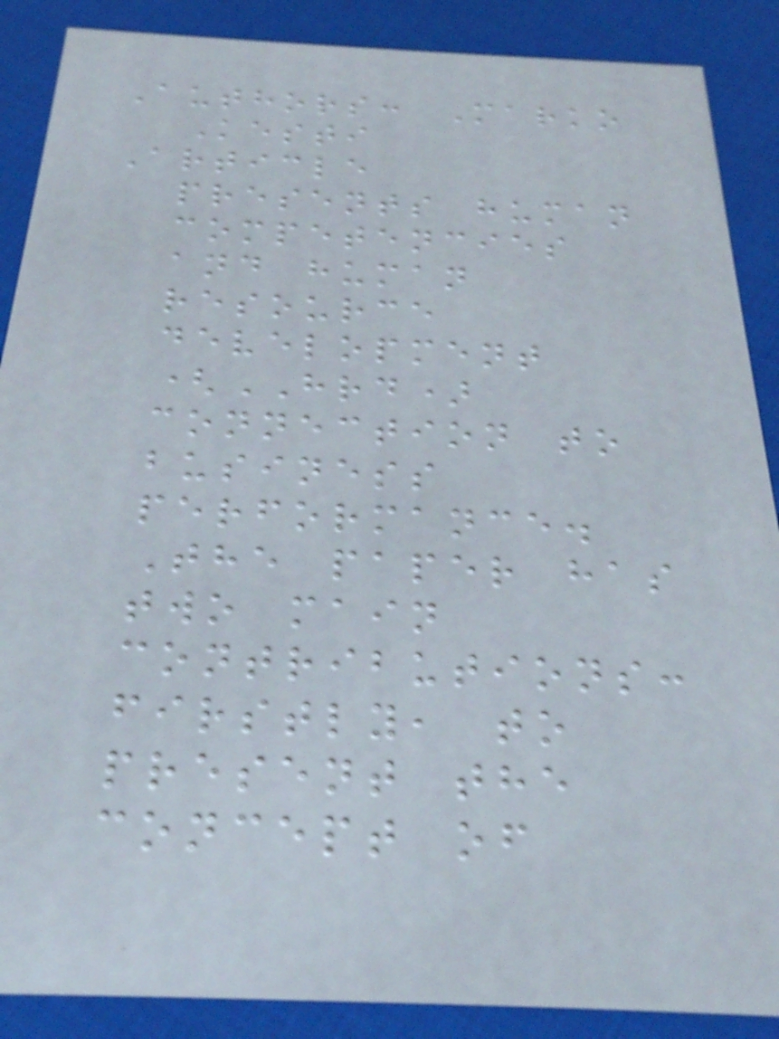Authors: Marko
Kesti
Article
presents human
competencies
and human
resource
development
(HRD)
connection to
business
performance.
The paper has
two main
contributions:
firstly, to
present the
concept of
